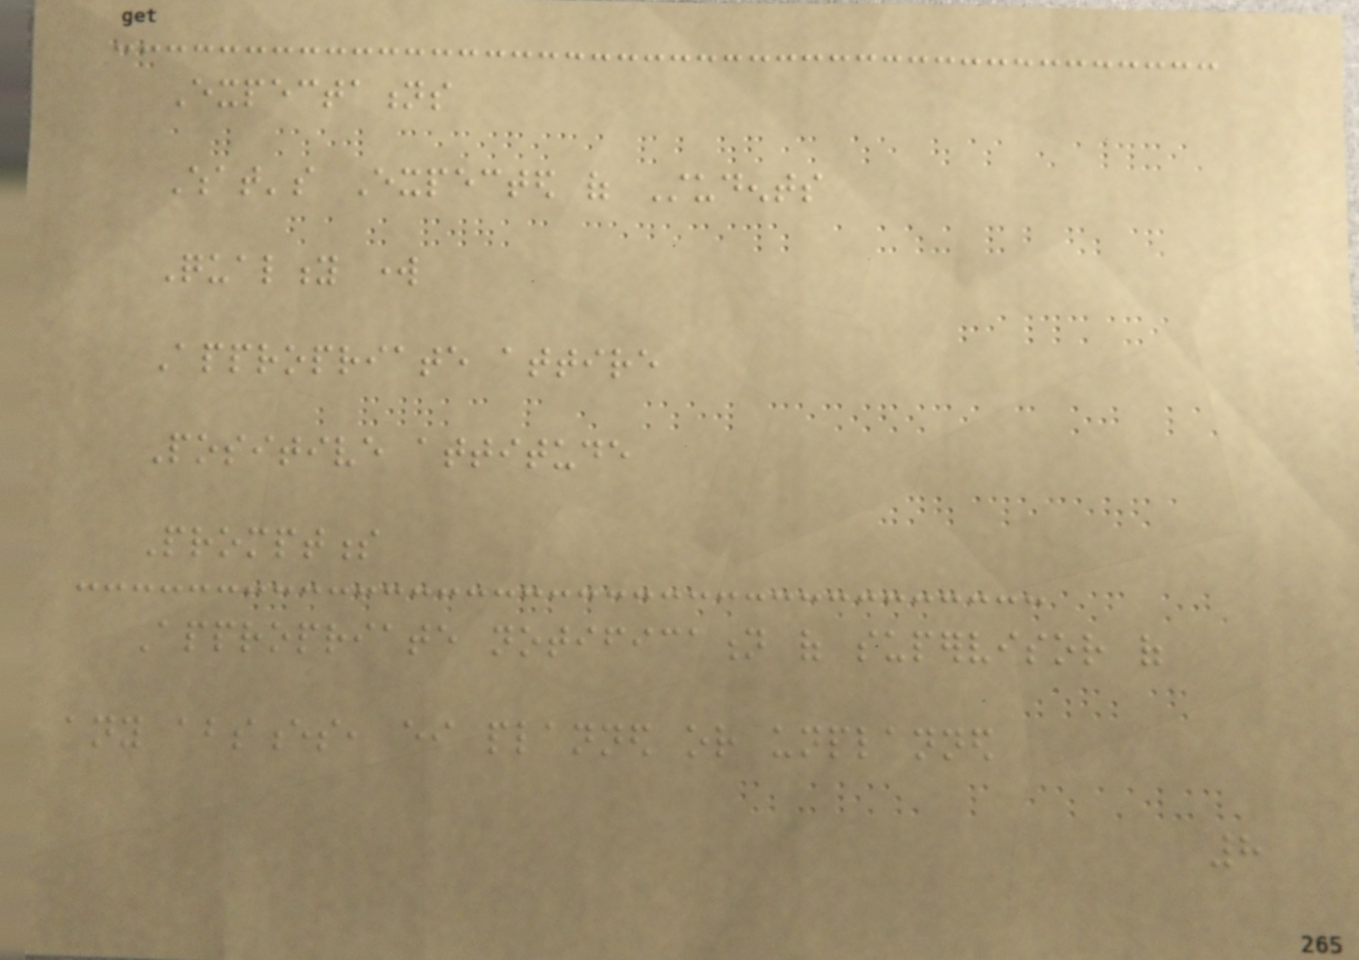Expectations
What's Expected of Students
Quality work
Appropriate attire
Positive attitude
Promptness
Appropriate notification of supervisor of
any absences, either planned or unplanned
8
